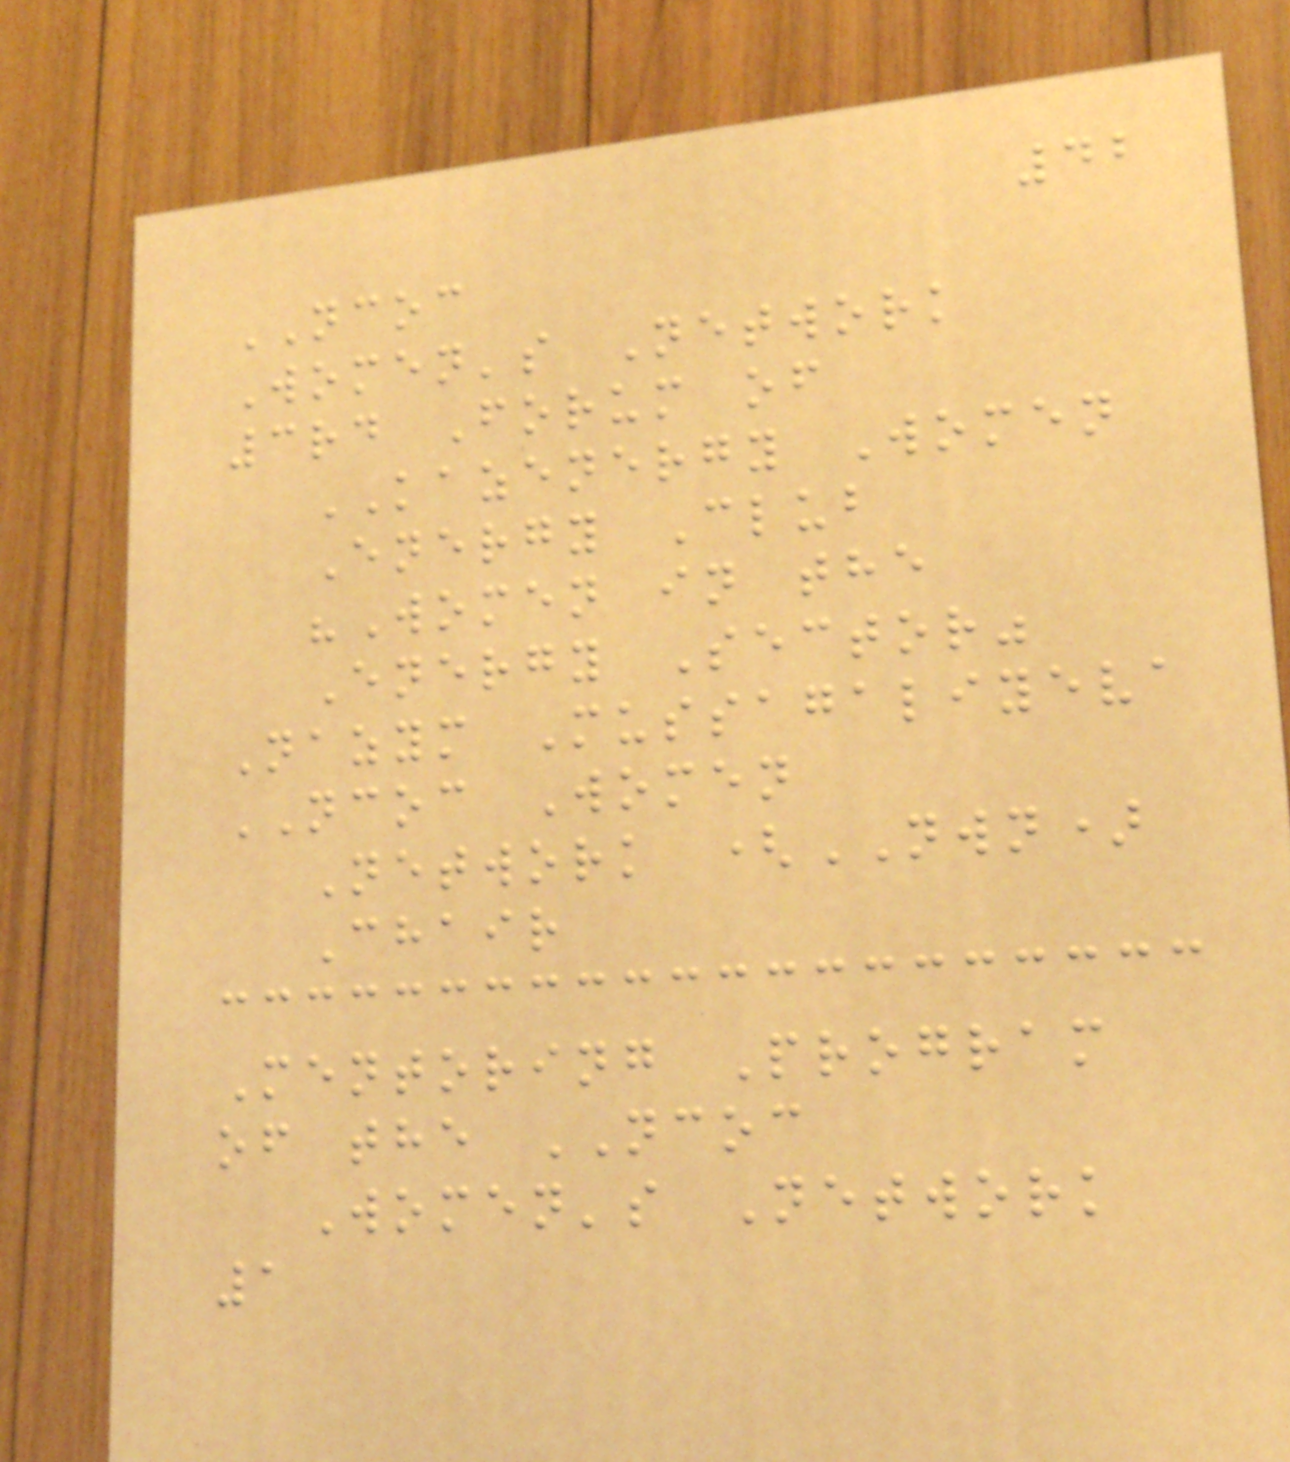42
NCOC
Women's Network
3rd Forum of
KAZENERGY Women
Energy Club
"Women in the
Energy Sector"
Nazym Mussagaliyeva
NCOC Women
Network (NWN)
Chair
Mentoring Program
of the NCOC
Women's Network
1
